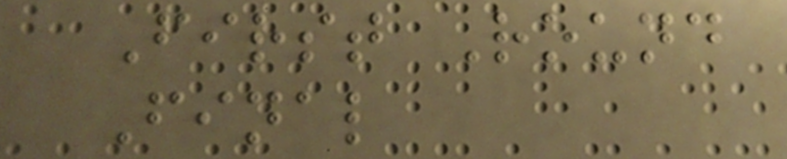First Round
Final
